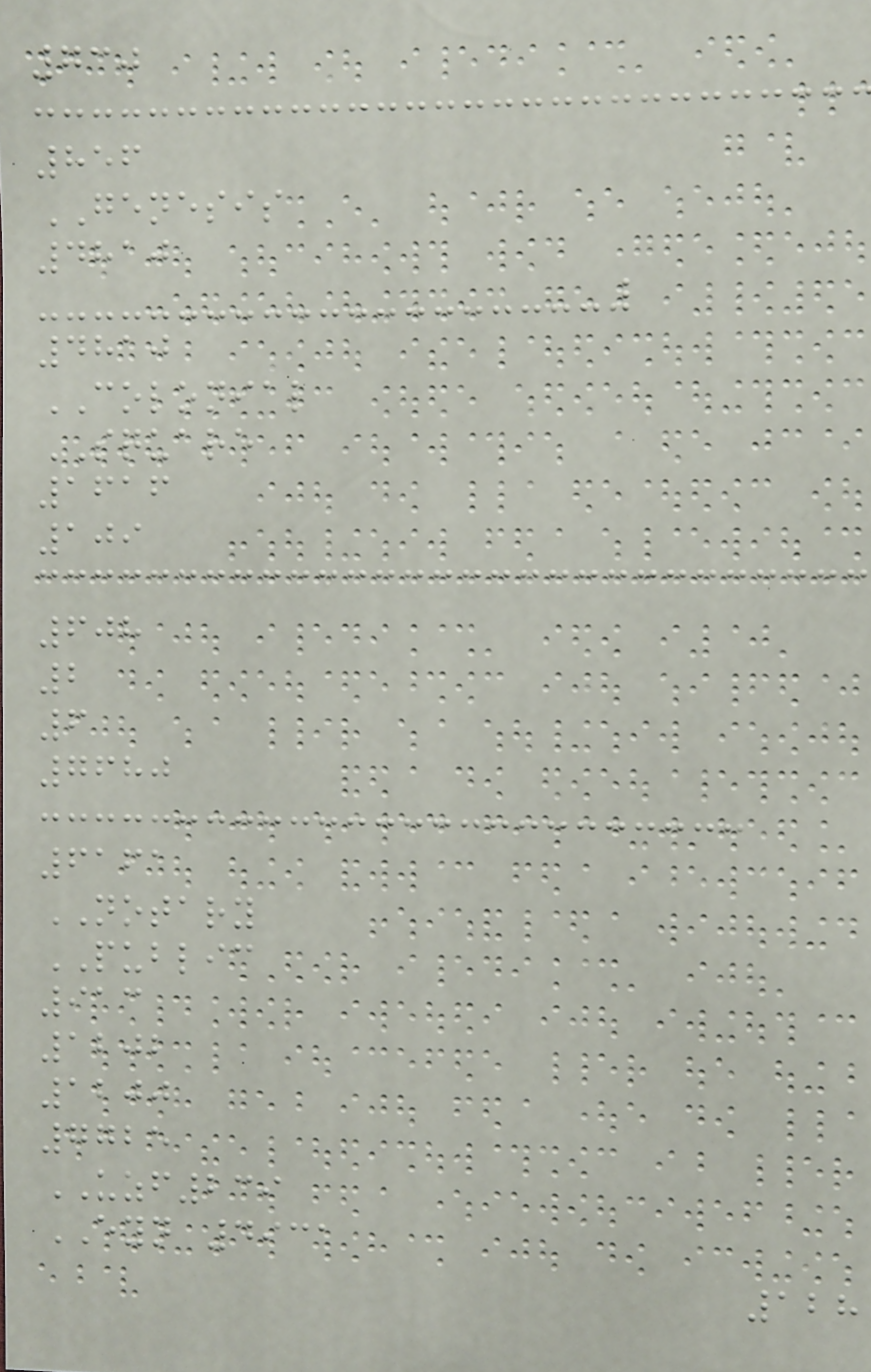730
856
GENESIS
4810
4810
COLONIAL
SQUARE
1616
109
608
2
6
7680
6161
NOTARY
PUBLIC
913
1202
1200
7725
UZF239
EYN 4931
128
